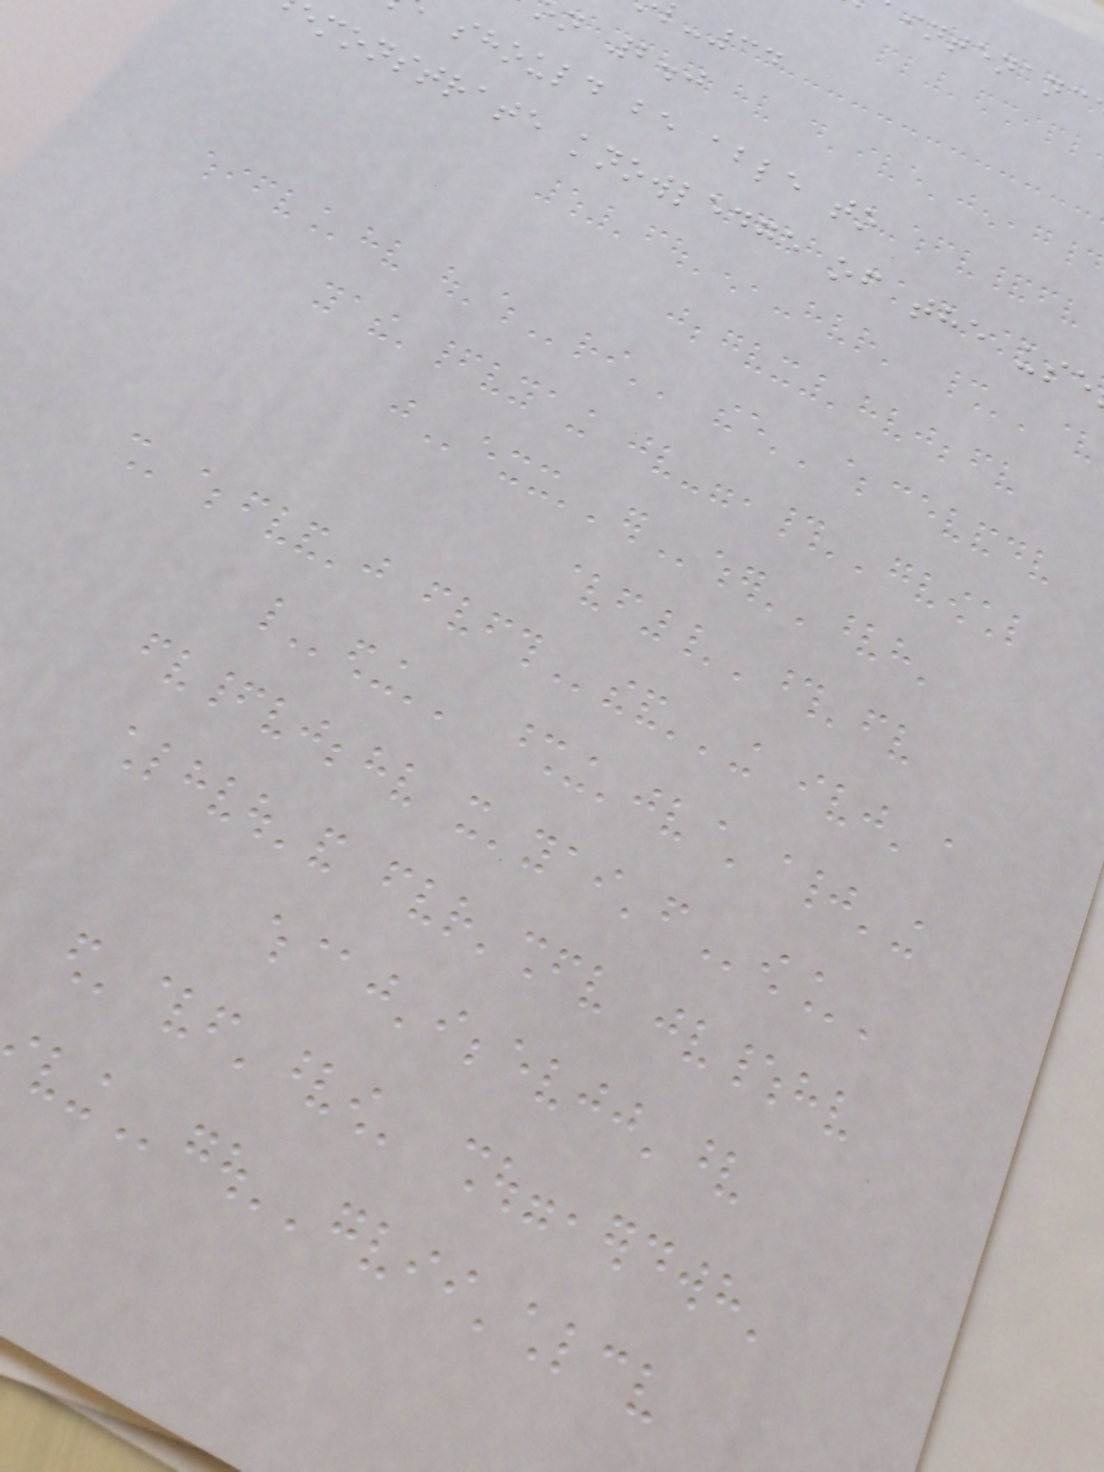l-34
n 2.0
should be able to
emonstrate knowledge of the use
